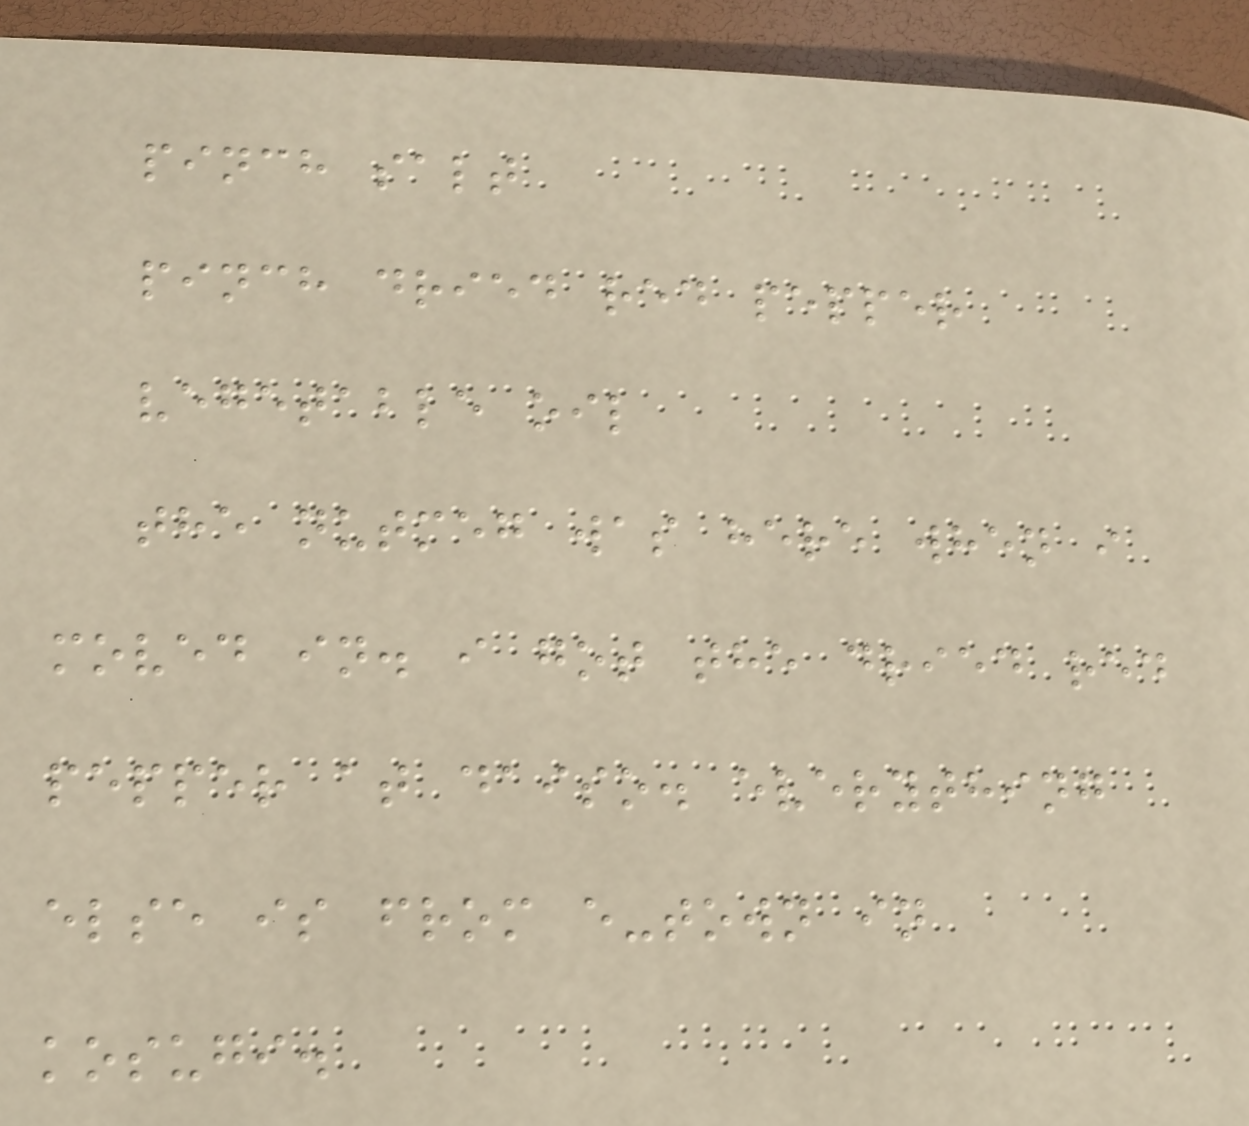pinch salt
pinch dried red pepper
vegetable oil
the nutmeg was here when i
moved in. i got the dried red
pepper at daiso. everything
else is from e-town in
kosugi.
